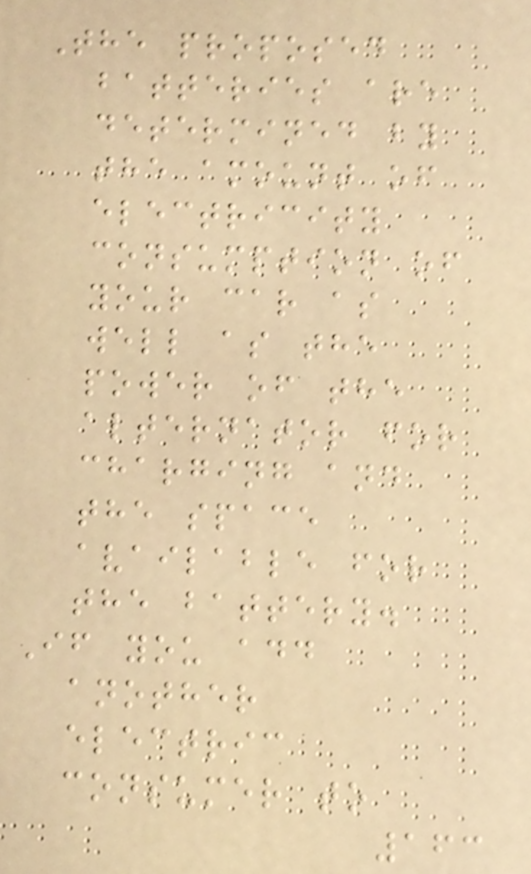The proposed
batteries are
determined by
the amount of
electricity
consumption of
your car as
well as the
power of the
alternator for
charging and
the space
available for
the battery.
If you add
another
electric
consumer to
163
